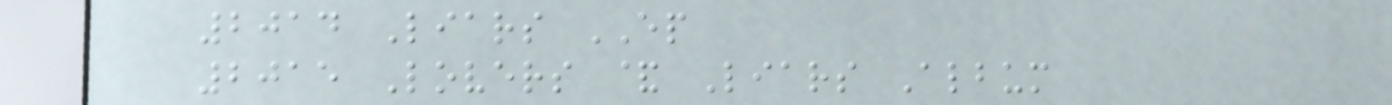2014 Liars EP
2015 Lovers & Liars Album
